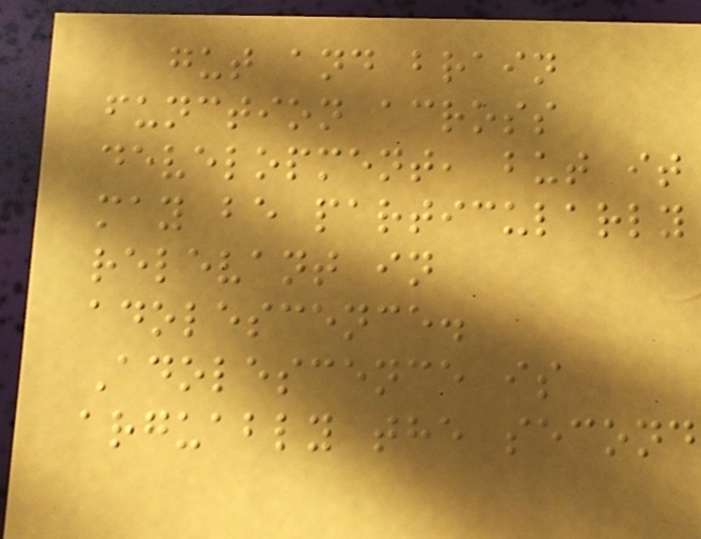gut and brain
function across
development, but it
may be particularly
relevant in
adolescence.
Adolescence is
arguably the second
